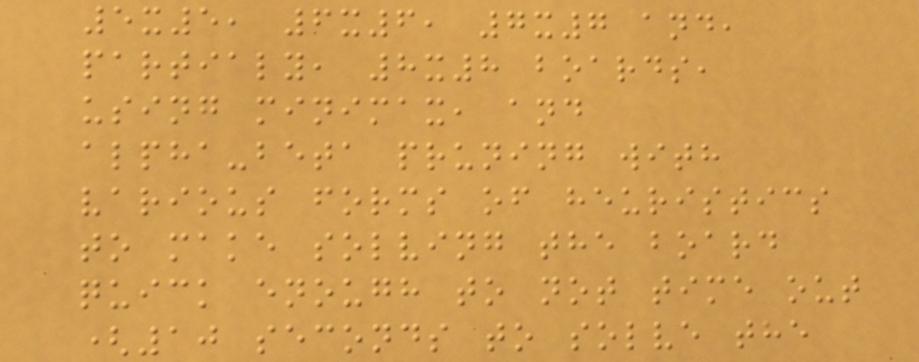5x5, 6x6, 7x7 and,
partialy, 8x8 boards,
using minimax, and
alpha-beta pruning with
various forms of heuristics
to make solving the board
quick enough to not time out
(10 seconds to solve the
